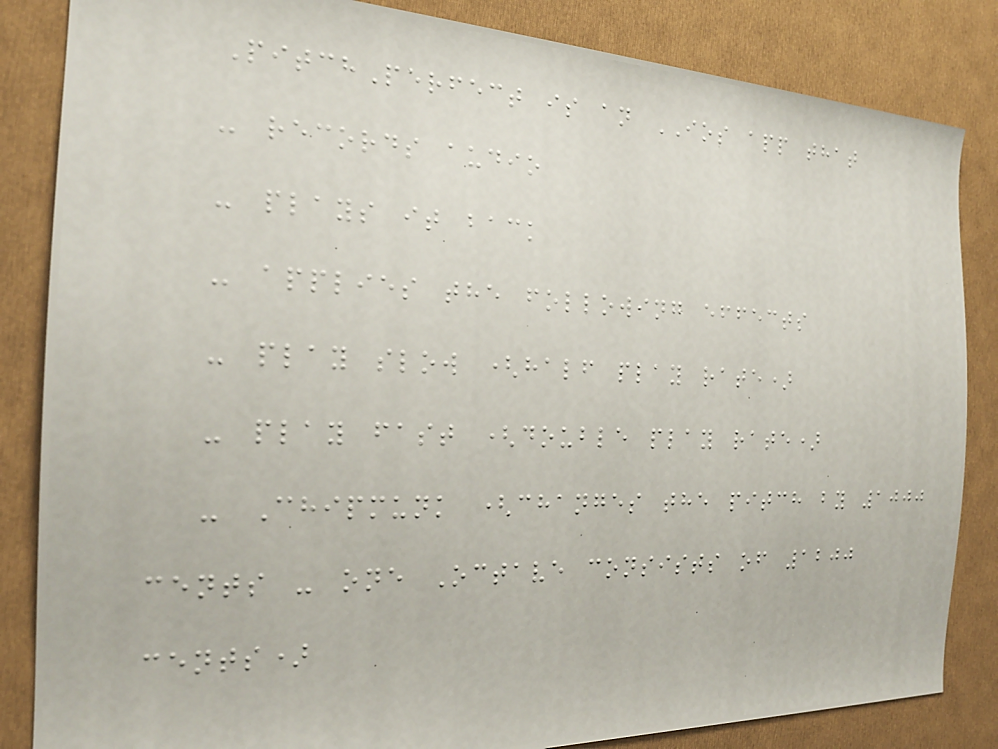PitchPerfect is an IOS app that
- records audio
- plays it back
- applies the following effects
- play slow (half play rate)
- play fast (double play rate)
- Chipmunk (changes the pitch by 1000
cents - one Octave consists of 1200
cents)
